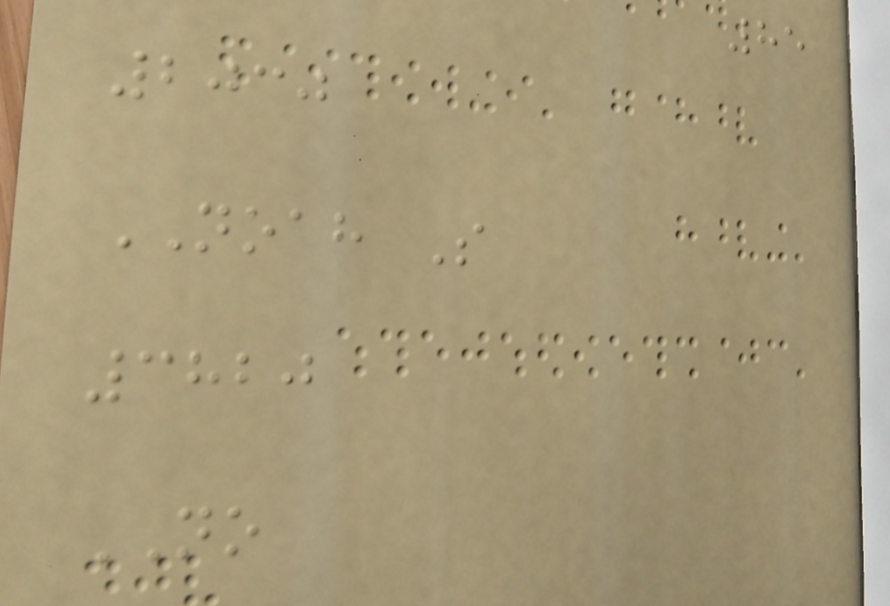85
2030
NOAH S
3820
NO
